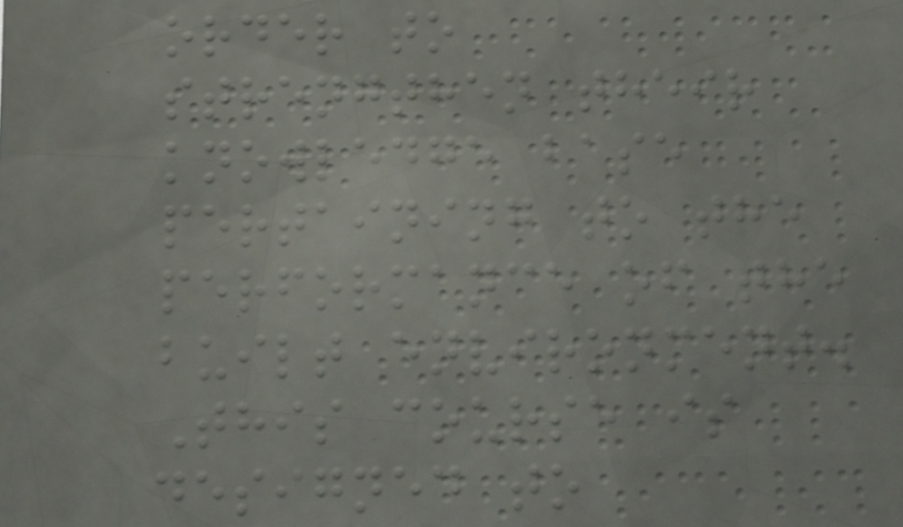order to
strengthen their
knowledge base
pertaining to the
performance of the
built environment.
This course is
designed to
